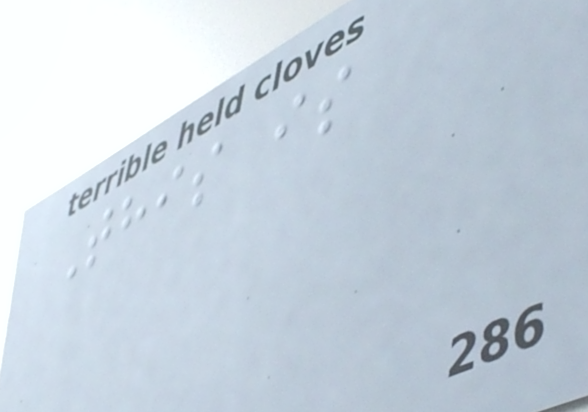This is
